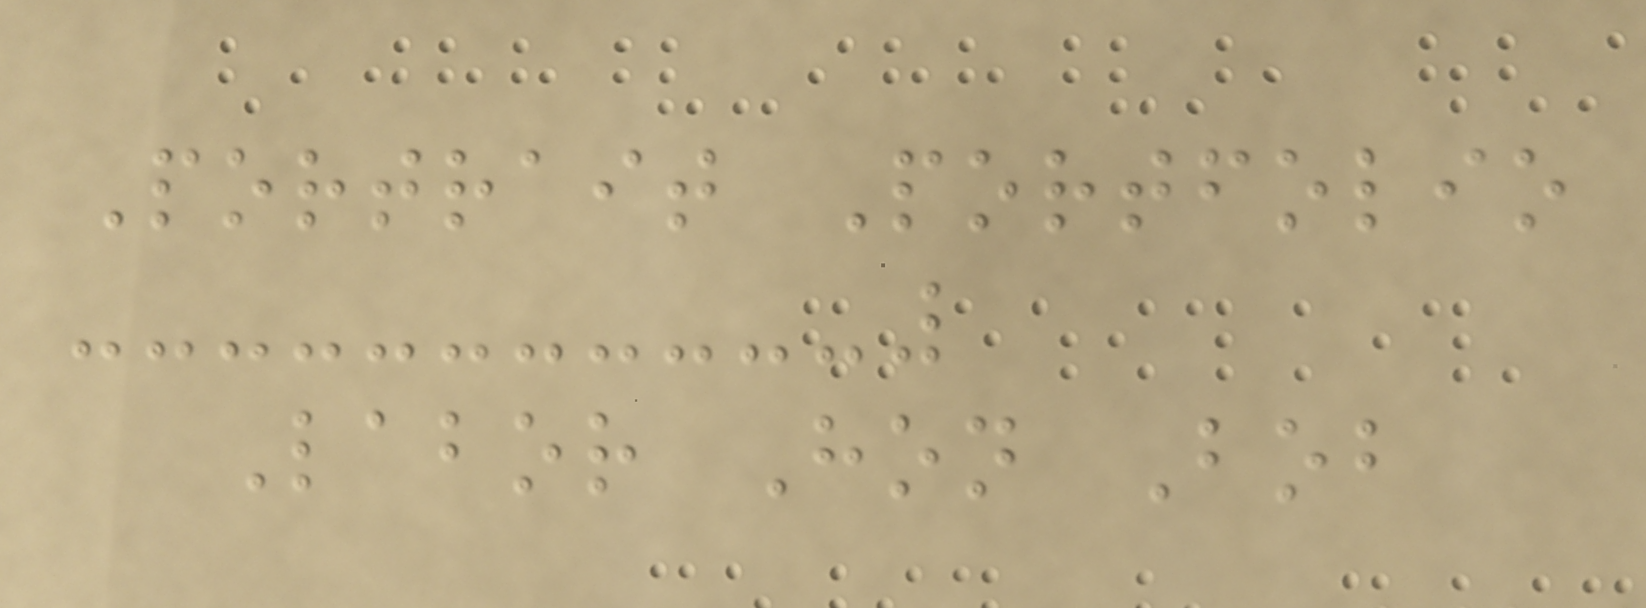Portrait Portfolio
Labor Hon Bob
